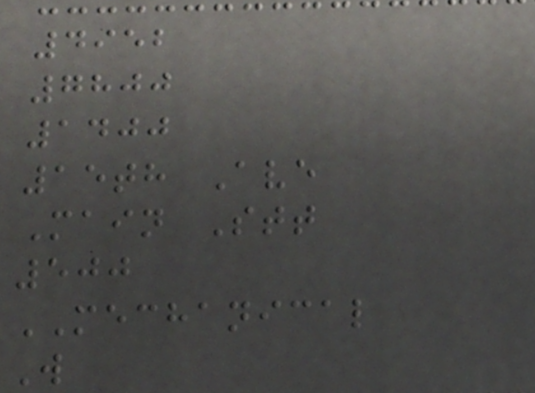4952
7800
1400
15th Ave
Main Stt
500
MECHANICAL
W
